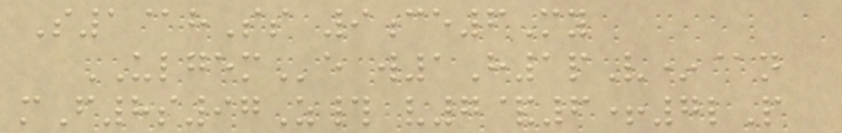S1@hSs 9ce6My
ULGEMe w1H1pV*@n
mF8s97Z# v7&6+7lP
